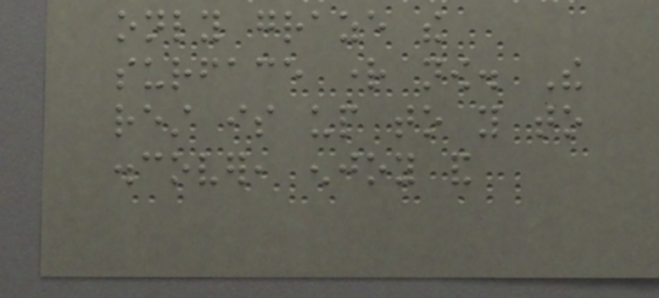only graze the
surface right now. The
rest is up to you to
discover, enjoy and
